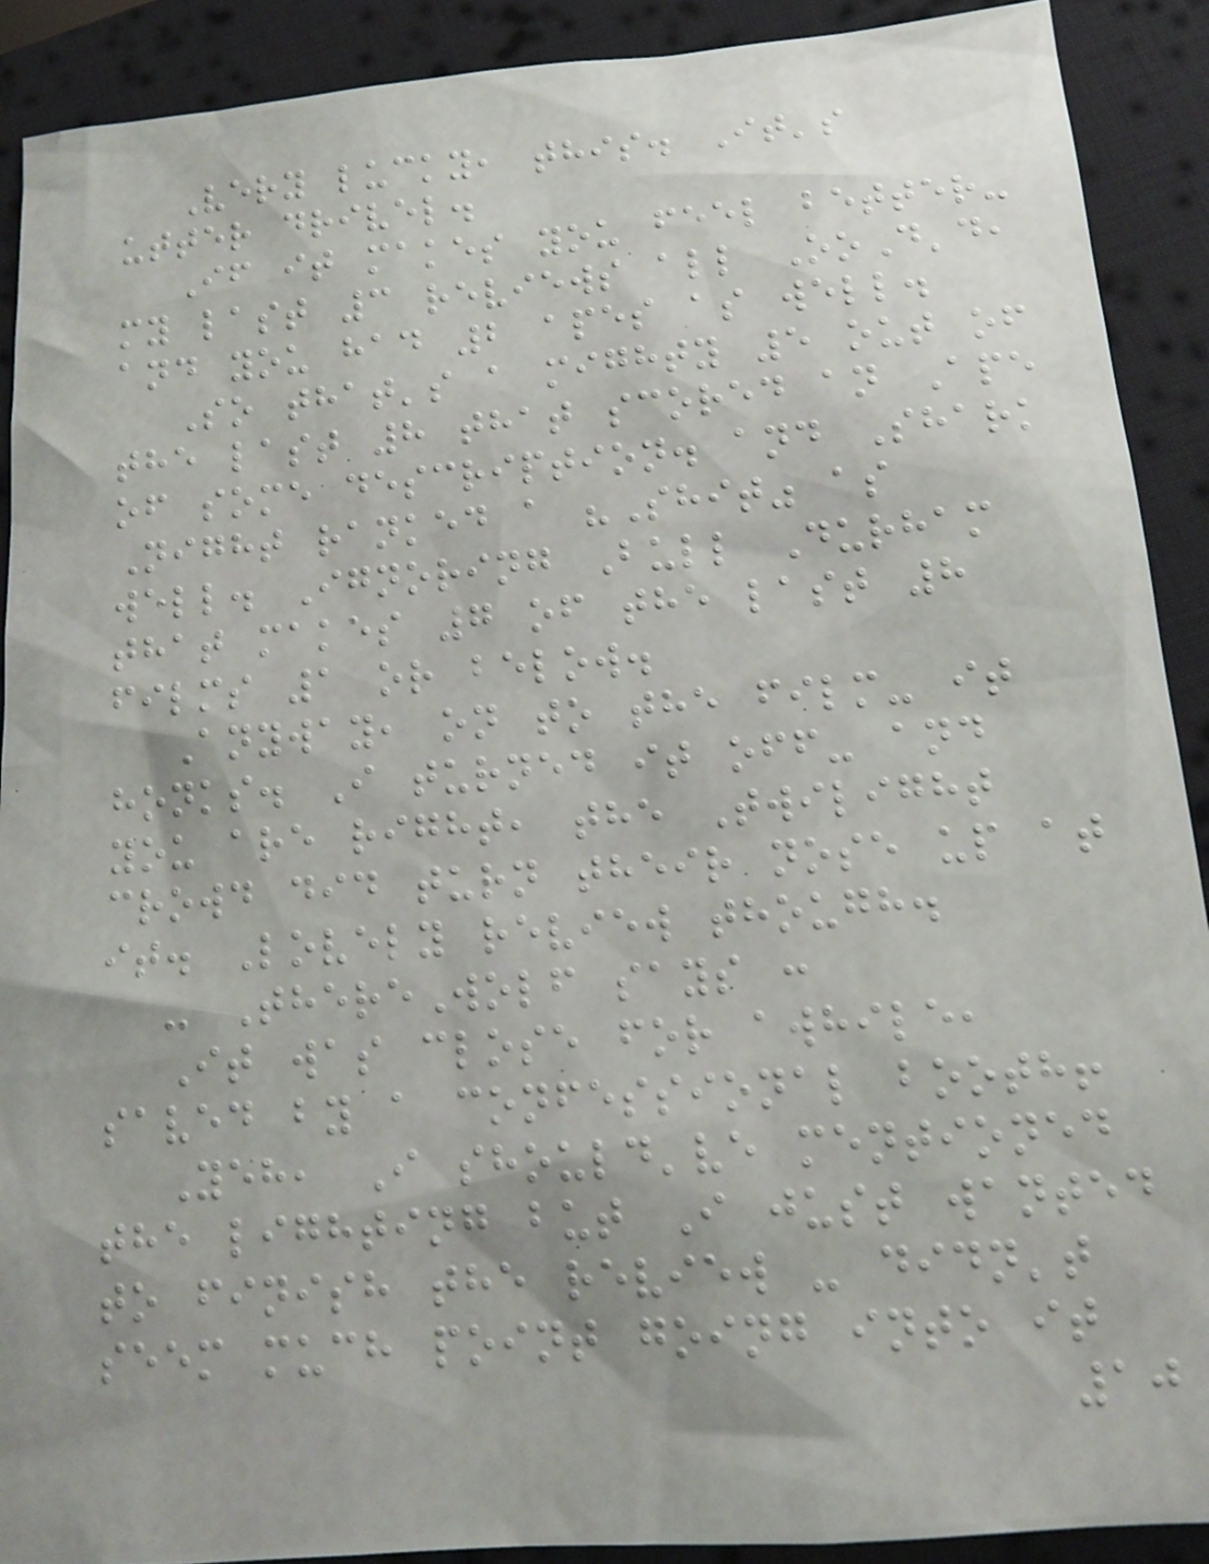Very lucky, this. It's
utter drivel.
If it makes you feel better-
my last 3 reviews all OoD'd,
and you had 2 apes as well.
So that's a mighty 5 out of
the last 8 that scored an Ape
of some description. and Shark
Night ranked a "Shit" as
well. Ignoring Bull Durham
that makes 7 of the last 8
films 1 or below.
Anyway, on to the film- it
honks. I turned it off- and
you are right, the Twilight
crowd did turn their nose up at
it. Lovely review though.
- ThereWolf says :
It was close for awhile,
saved by a confessional booth!
Yeh, I should've mentioned
the lighting but I just wanted
to finish the review - didn't
seem much point going into it
10
